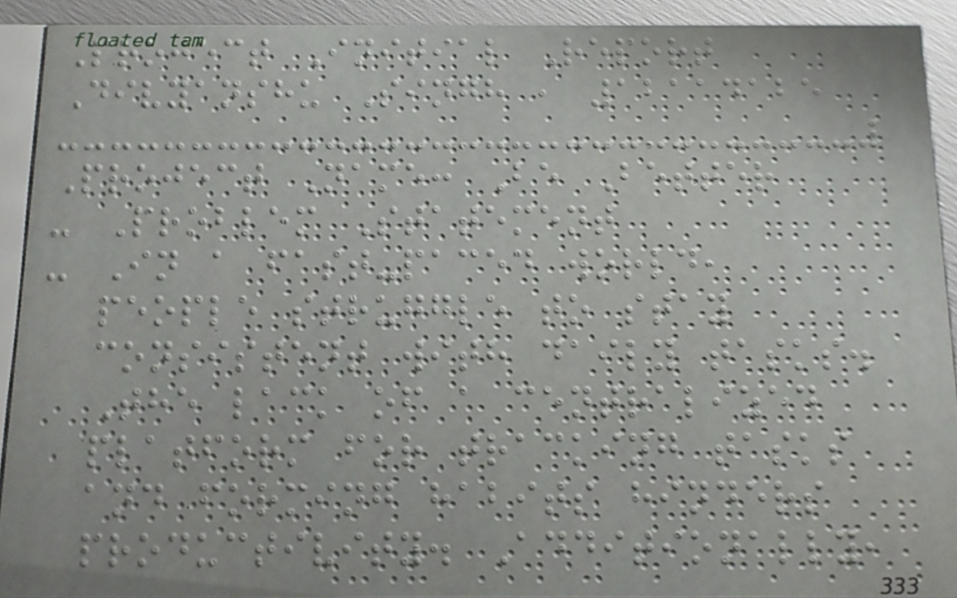Project Initial Report
Divyanshu Singh , 12114125
Project Name: Be Better
- Problem Statement
- In a fast-paced world,
people struggle to stay
consistent with daily tasks.
The lack of a centralized
platform for tracking tasks
and forming habits hinders
productivity. Additionally,
